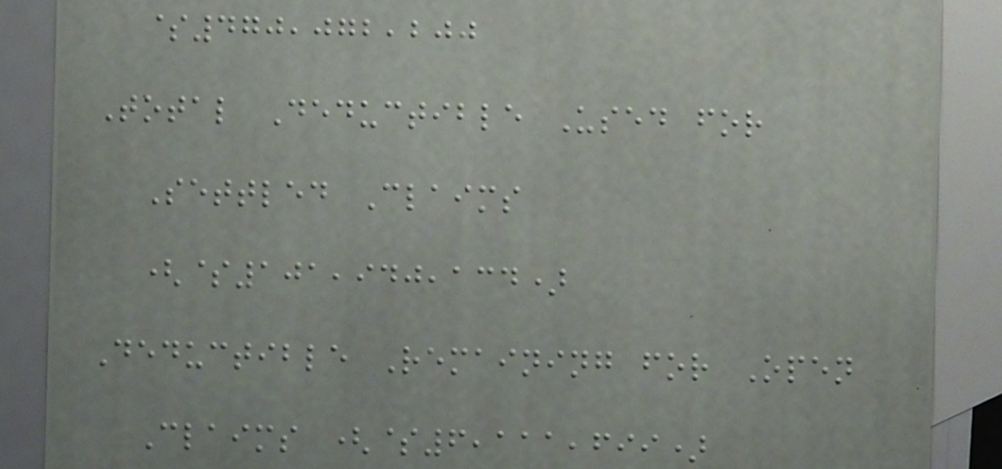$470,072,200
Total Deductible Used for
Settled Claims
($101,940,134)
Deductible Remaining for Open
Claims ($6,111,699)
